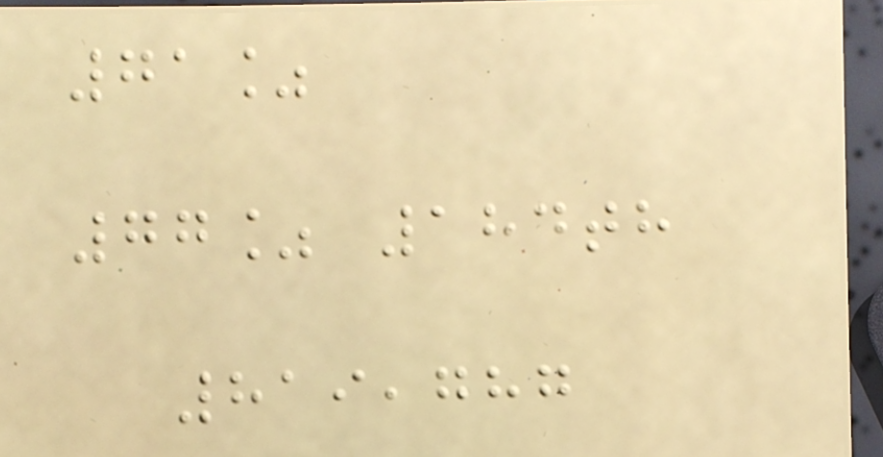71%
77% 184th
819,787
